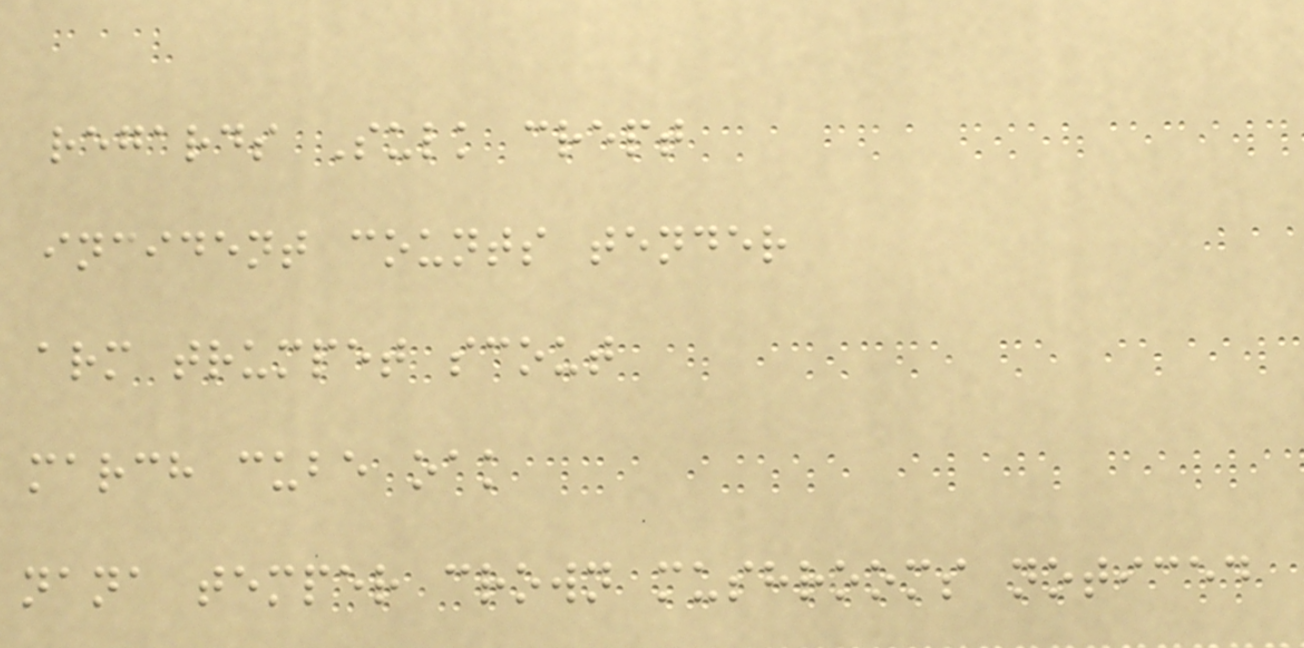regards Sulk crept
incident counts tender
arm trumpet scout
march cube oak
nana temper crown mushrooms noticed
